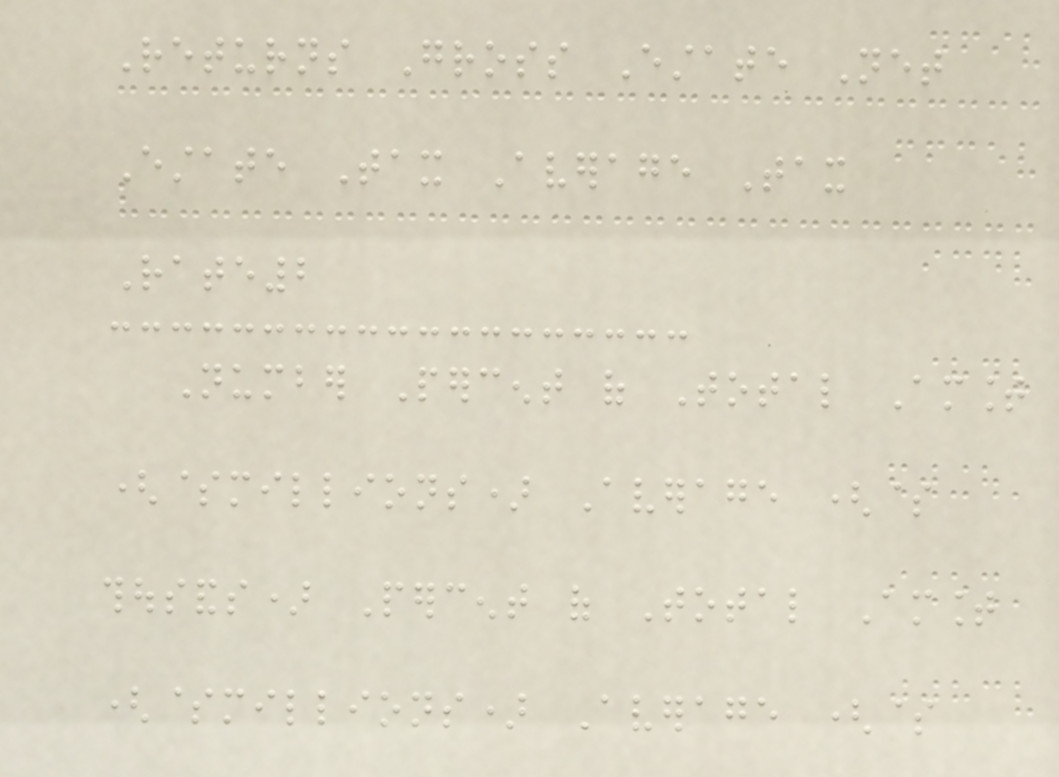Returns Gross Estate Net
Estate Tax Average Tax
Rate2
Number Percent of Total Amount
($millions) Average ($
thousands) Percent of Total Amount
($millions) Average ($
